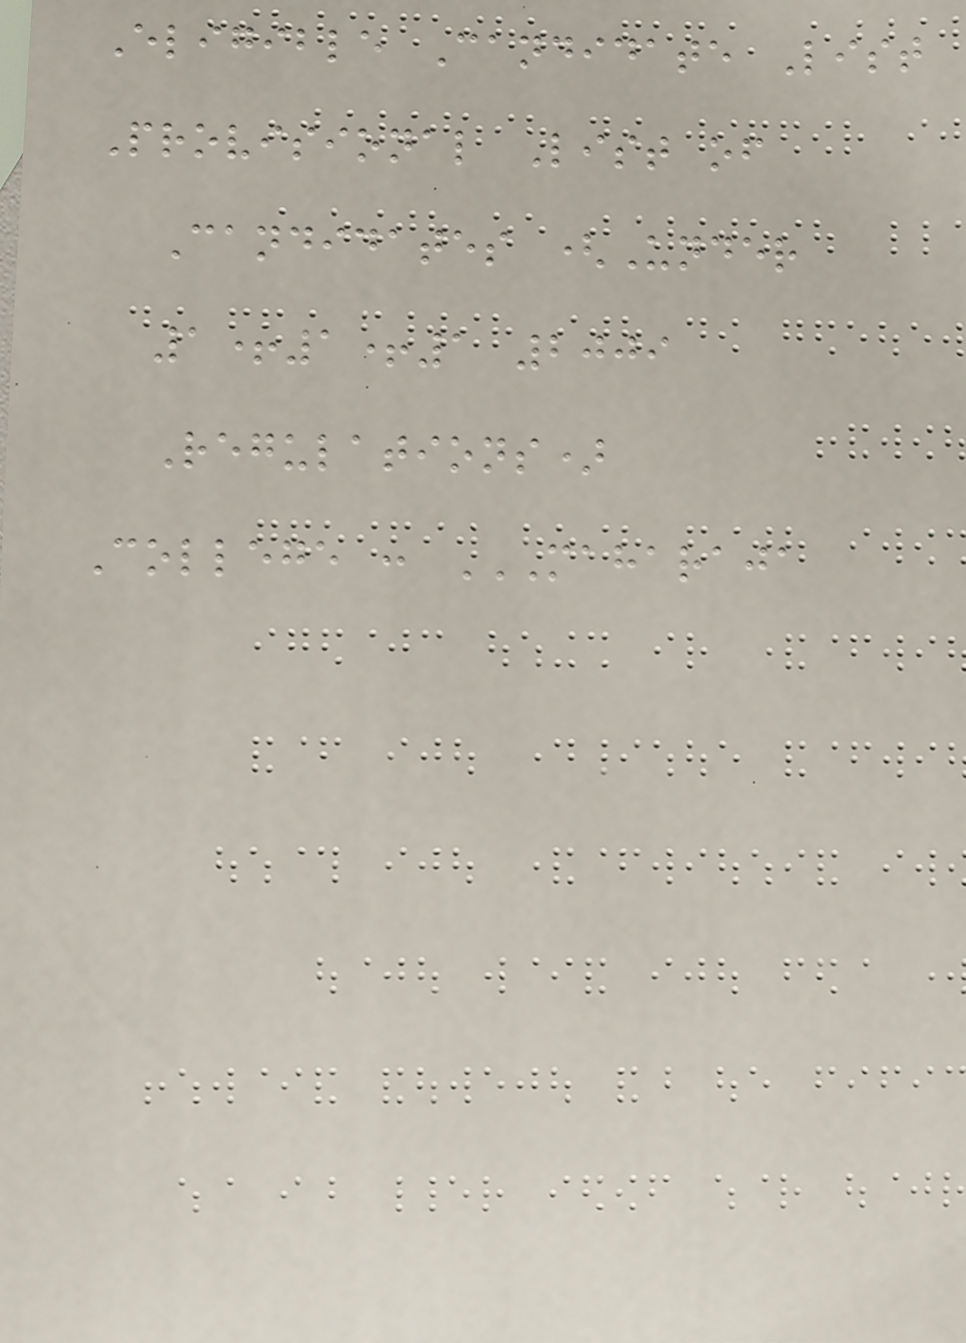Eligible Candidate List
Provisional List of
Candidates (Under
1+1+1 2009
Regulations)
College : MAHARAJA
